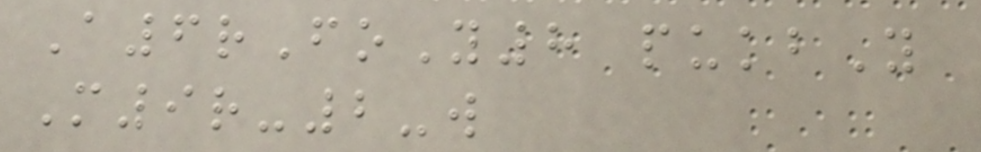A6rFoY8 pukbY
M9r-2-w
